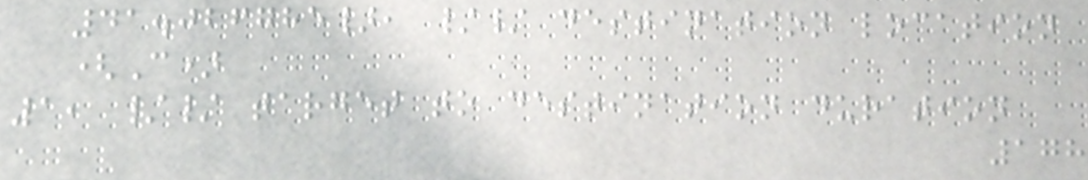41.026785}, // destination location
(C)
1, // target to destination duration
178
